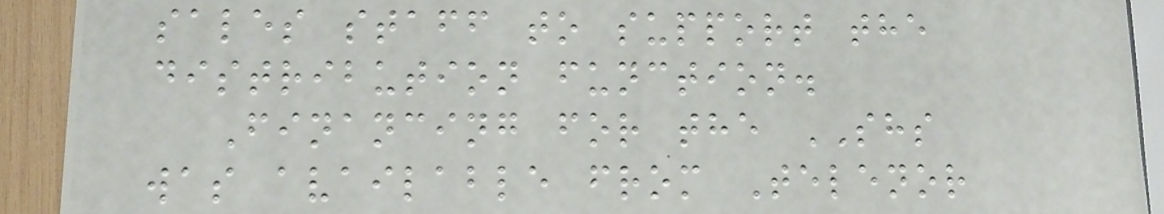sales staff to support the
distribution function.
Financing for the SHS
was available from Telenor
